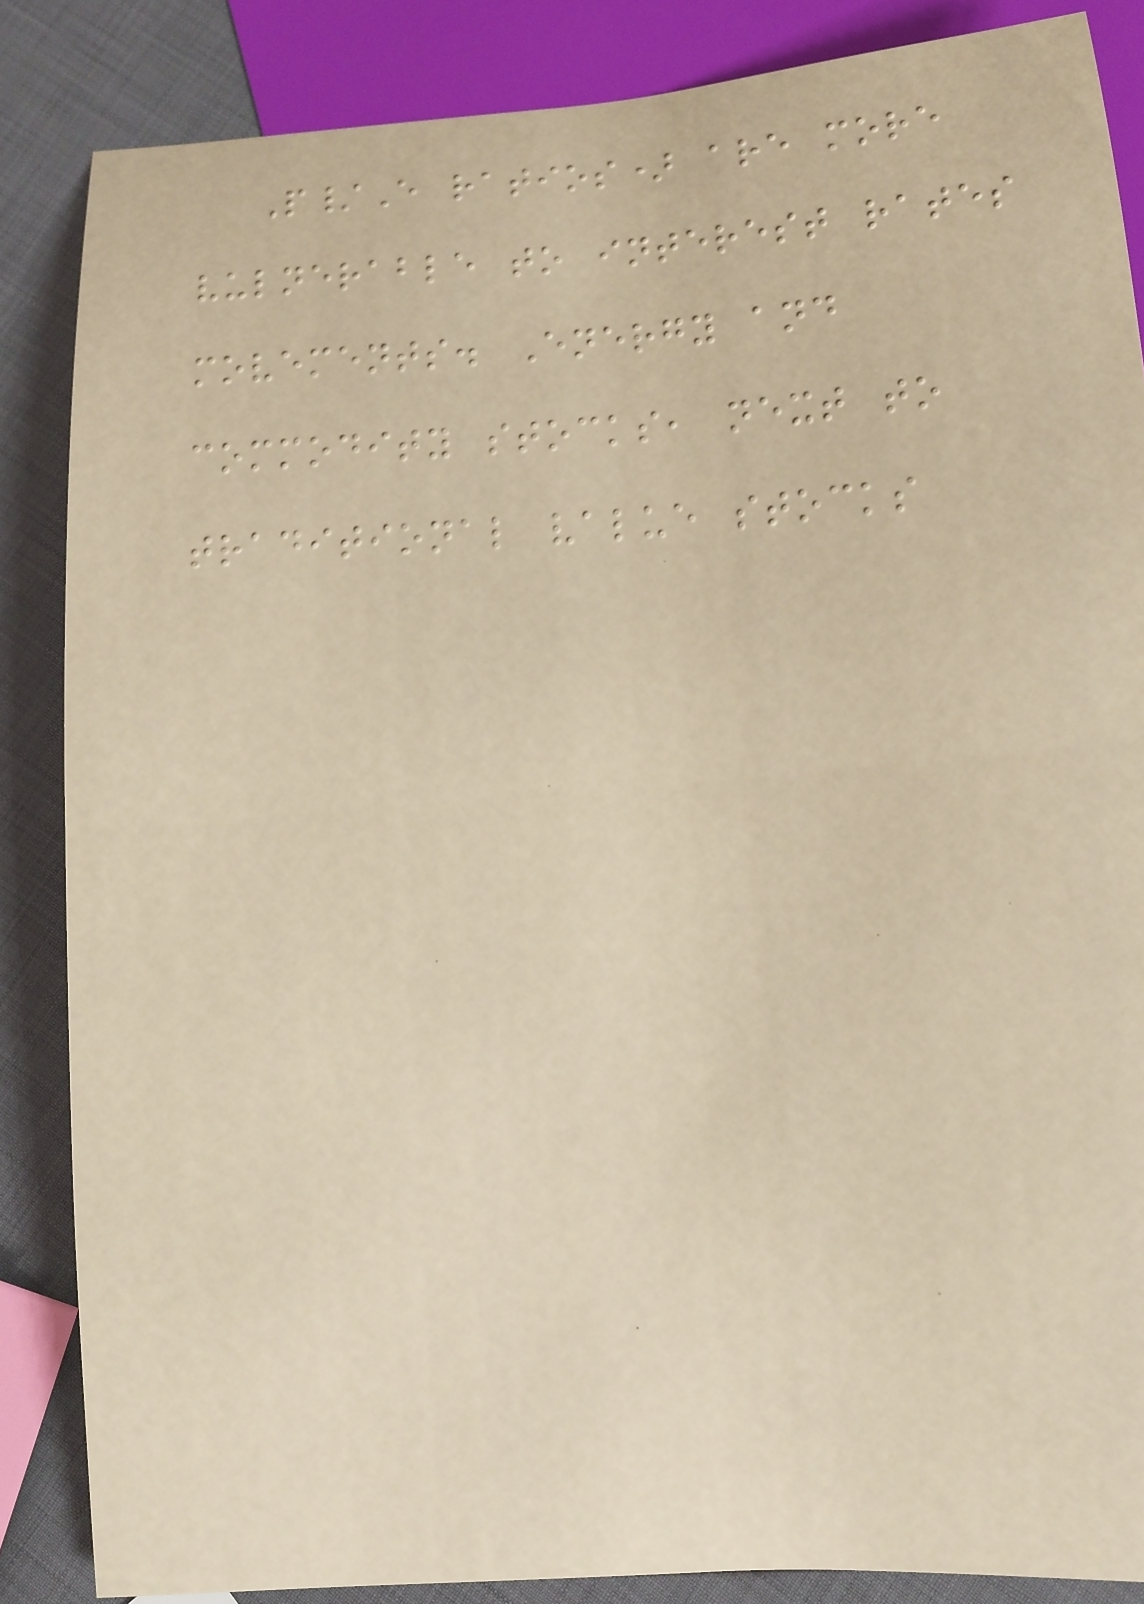P/E ratios) are more
vulnerable to interest rates
movements. Energy and
commodity stocks, next to
traditional value stocks
